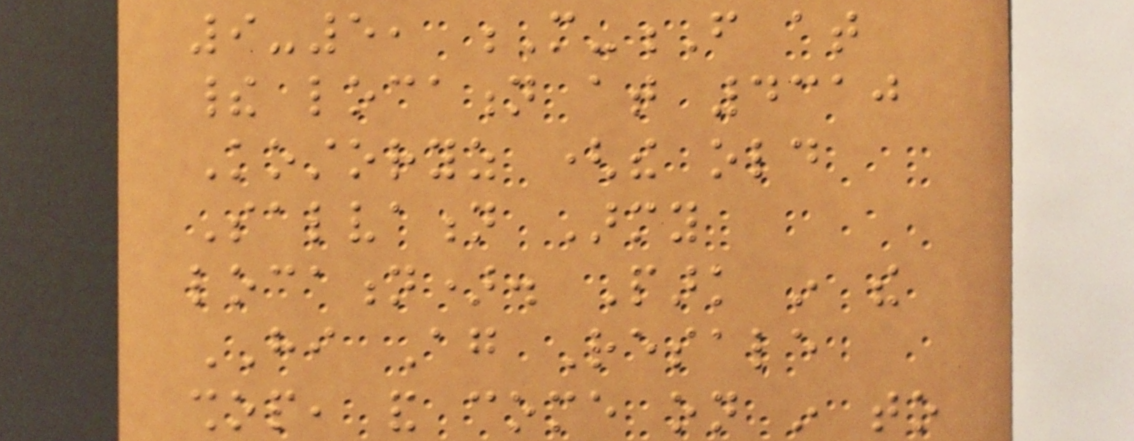9-5, M-F at
their location at 4310
Kostoryz (the old
Salvation Army
location). Park in the
HI Again Resale
shop, and come on in to
